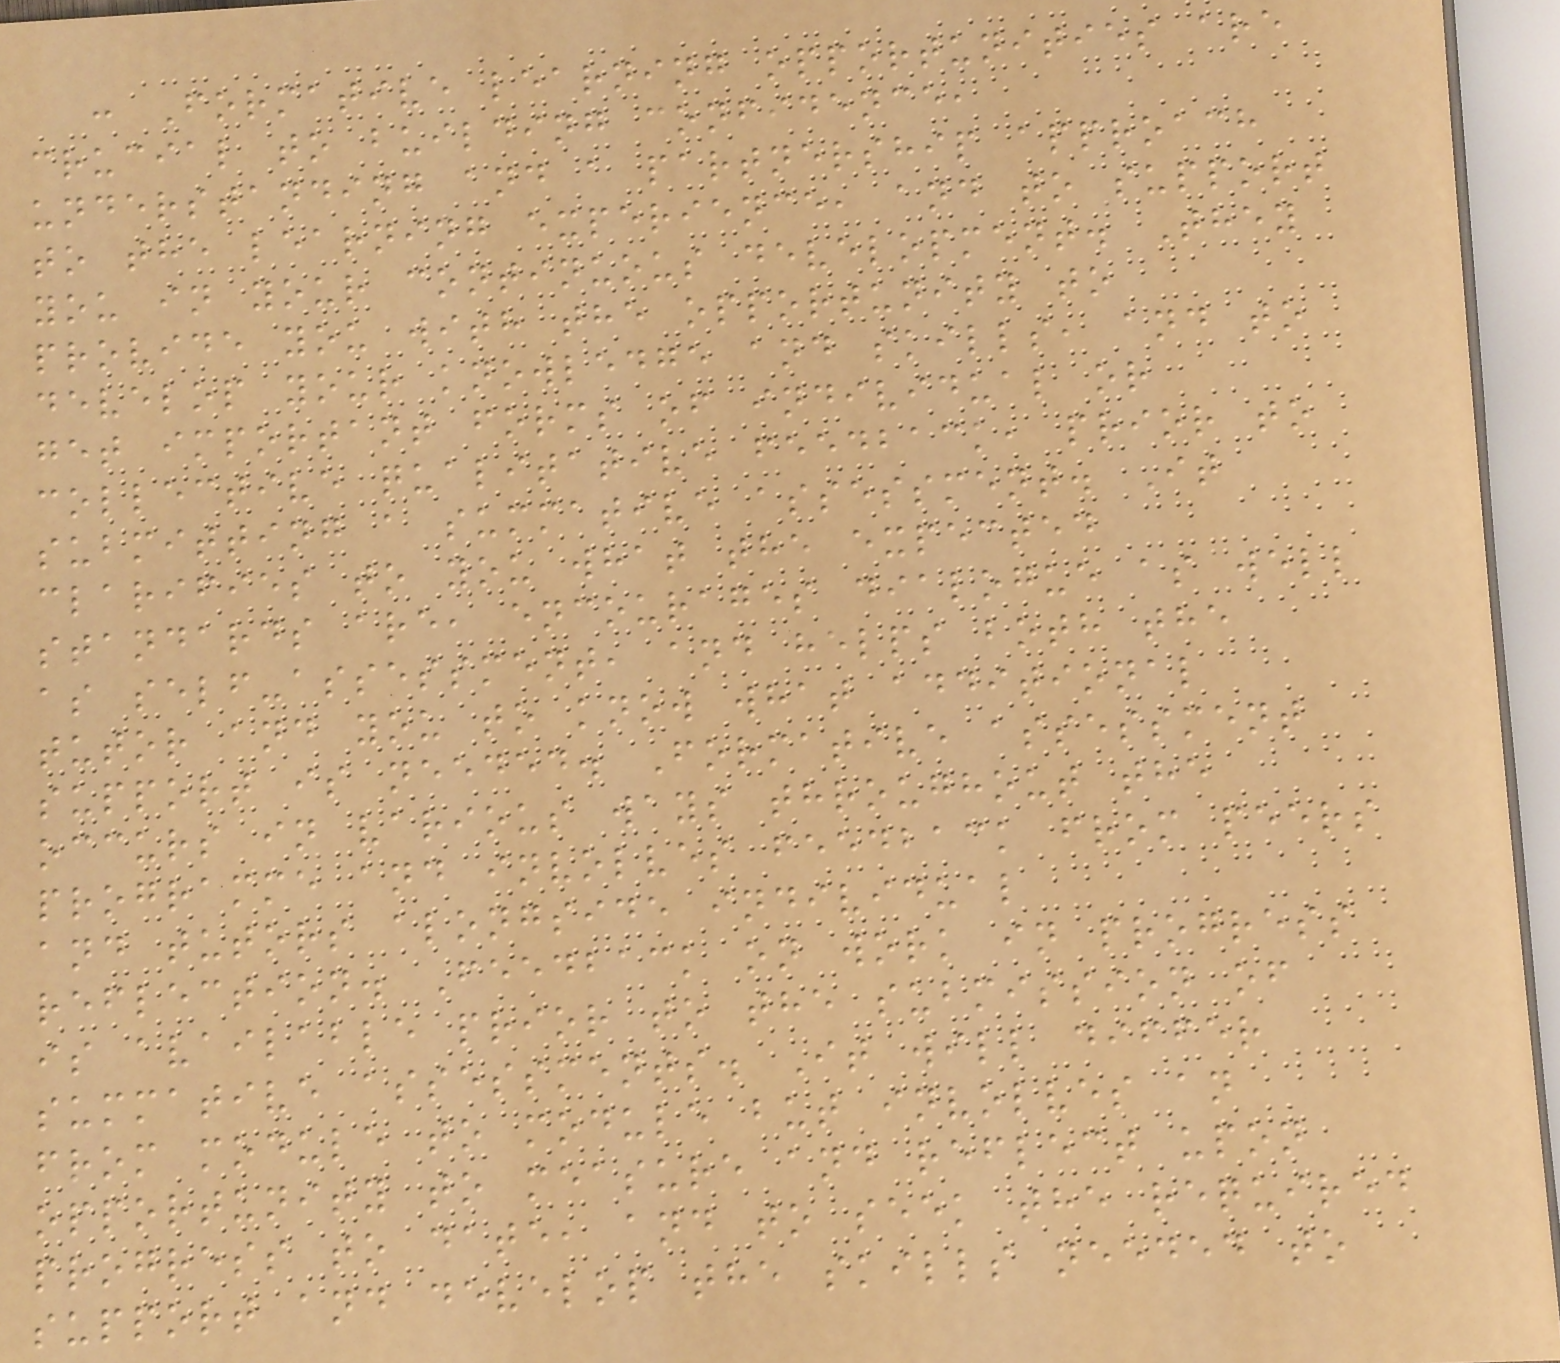: Formative learning opportunities are
crucial to building confidence,
understanding and a partnership approach
to the learning experience, and to support
you in your continuous development. They
provide you with the opportunity to
develop your knowledge and skills, and to
get important forms of individual or
collective qualitative feedback, prior to
submitting a summative assessment. It
clarifies to you what the expected
standards are, encourages dialogue as well
as self-assessment, and helps both the
tutor and you to know what additional
support is needed. Formative assessment
occurs in various ways throughout the
programme and involves feedback from peers
and tutors alongside individual
reflection. Feedback on work in progress
is available prior to the submission of
summative assessments. It will differ
from module to module but involves an
opportunity to measure and reflect upon
progress to date, and to seek the required
support and develop the skills needed to
